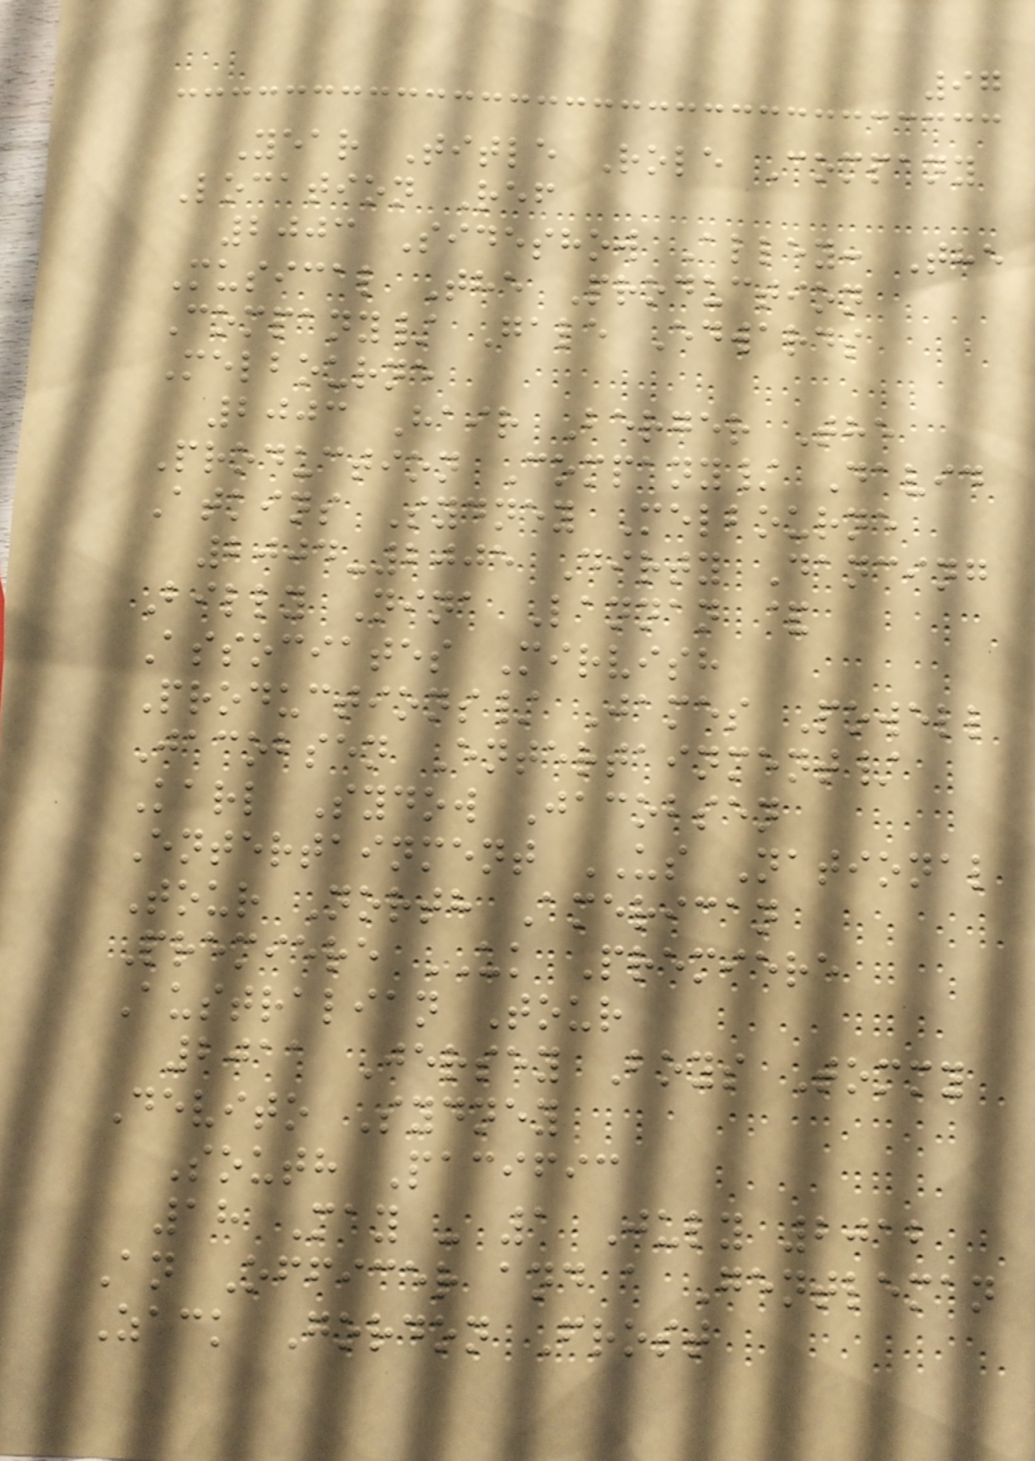97
Year Title Role Company
Location Ref
2003 Sideshow Alley: The
Musical The Production
Company/ Gale Edwards
Melbourne
2003 Hair Berger The
Production Company/ David
Atkins Sydney Melbourne
2004-2005 Dirty Dancing
Billy Nina Lannan &
Associates Mirvish
Productions/ James Powell
Jacobsen Entertainment/
Karl Sydow Jacobsen
Entertainment US National
Tour North American
Premiere UK Premiere
Australian Tour
2011 Jersey Boys Tommy
Devito Sydney
South Pacific
18 May - 1 July 2012
An Officer and a Gentleman
Zack Gordon Frost
